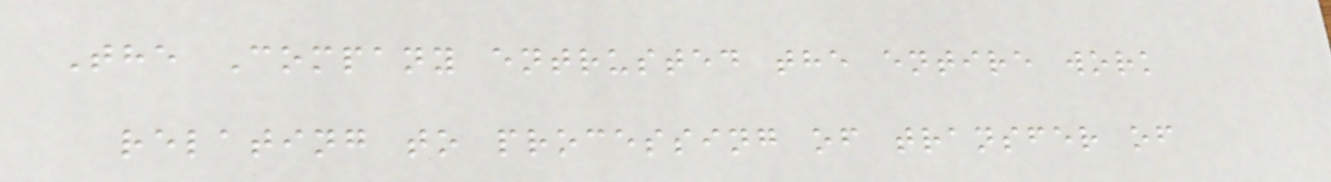The Company entrusted the entire work
relating to processing of transfer of
